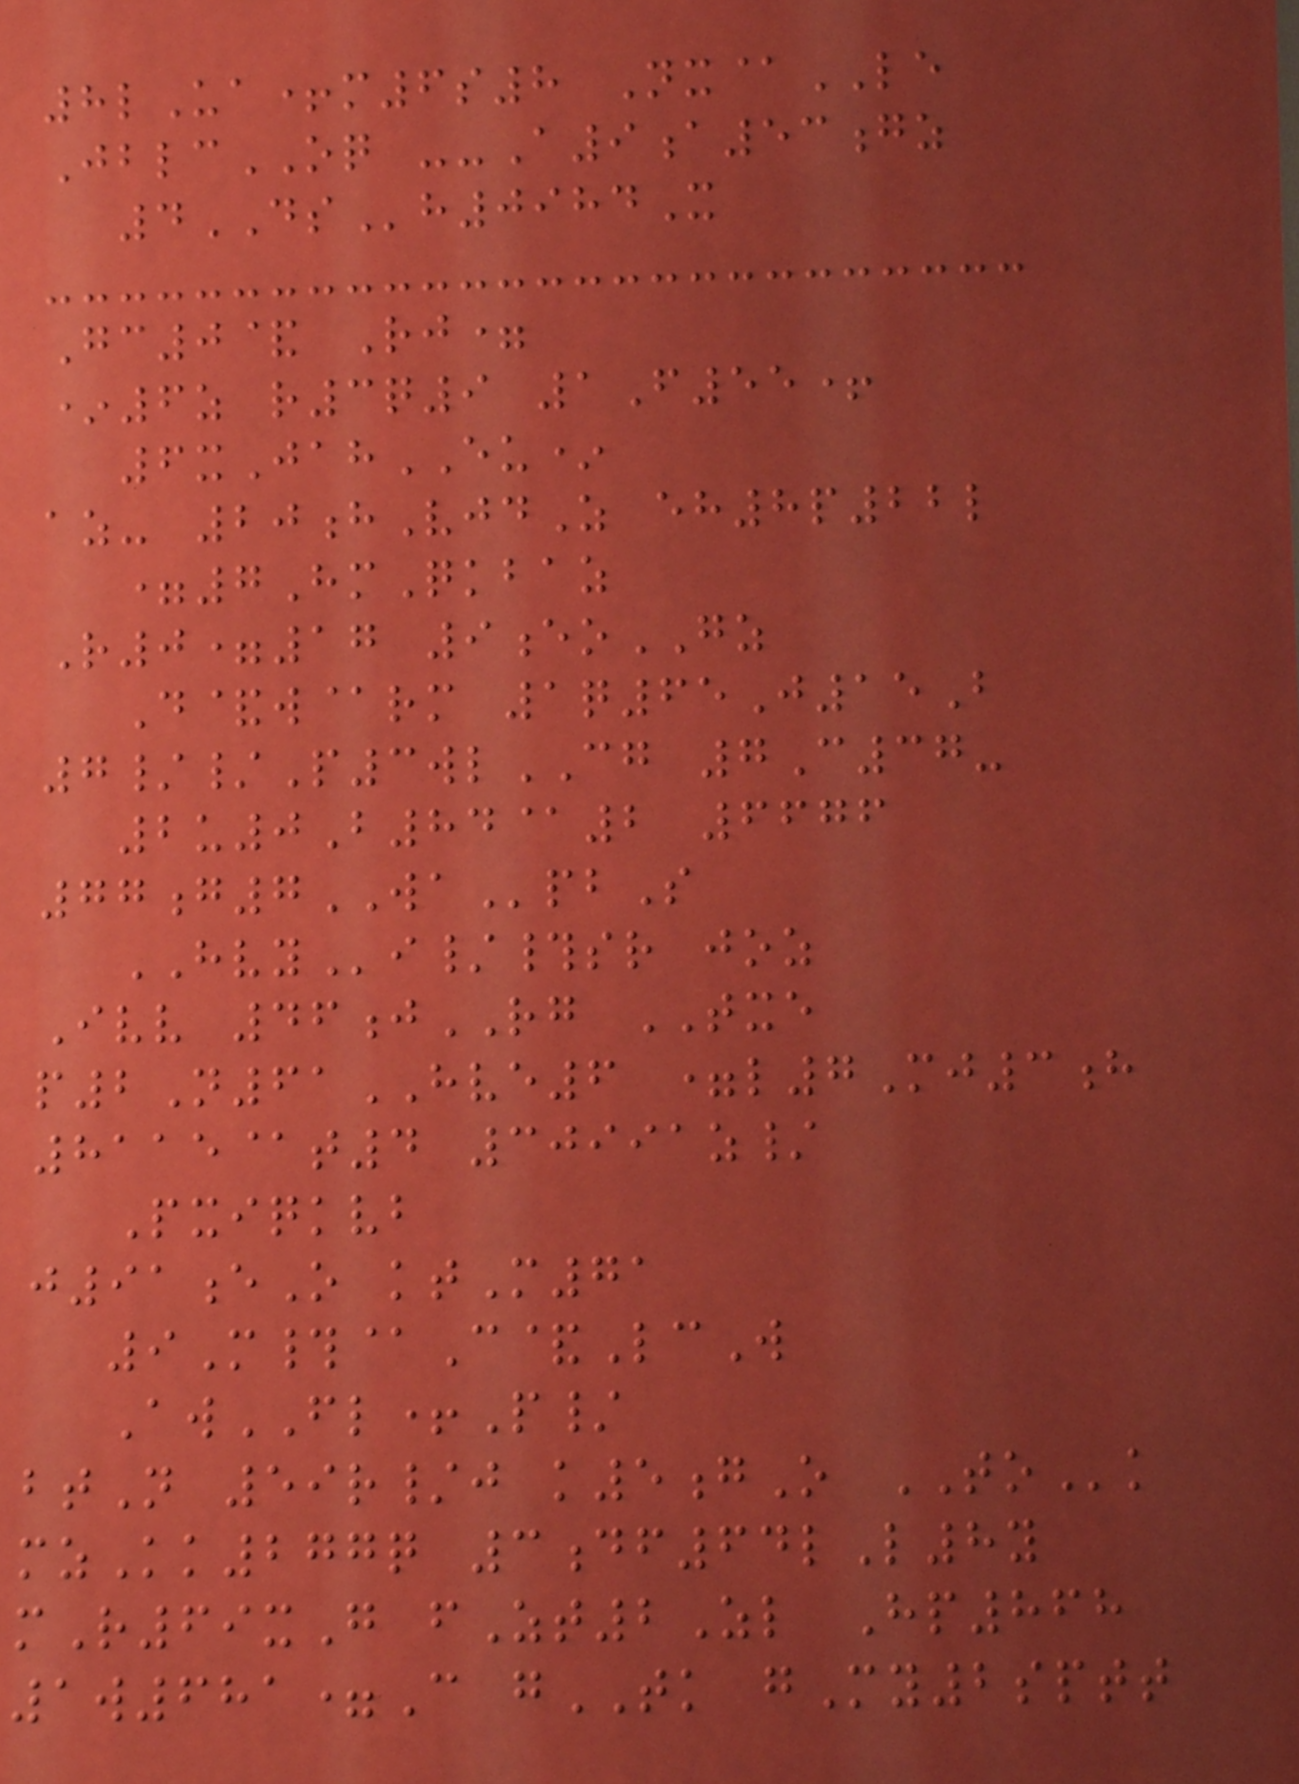8lUa+m6s8 Nx@LE
JblcOQ --A9a53gz
4DSh0984X
Gc0& Rj=
*6z r3q9 1F55+
6xJahEU*
az- 20hVjdZ eh8p22l
=7HmQkbaz
R0=17 9eoGZ
D&w@rm 1q65J15B
7//P3wlCG 7C37-
2u0B84@2 6676
77g7WApbS
HVYi/#sr joz
Ivv 46jRG TXE
p2N61HVE6 =l7Mj3h
8115@t4 30991z/
Pxiqkvb
j91eO ktM71
9M#@C&LcW
AwFL+P/
btN 59r/j k5gO TOk
mzKk277q 3df64lL8y
mR69xG fZt2Zl Hp868
1w681=C gTK gMy2sptt
